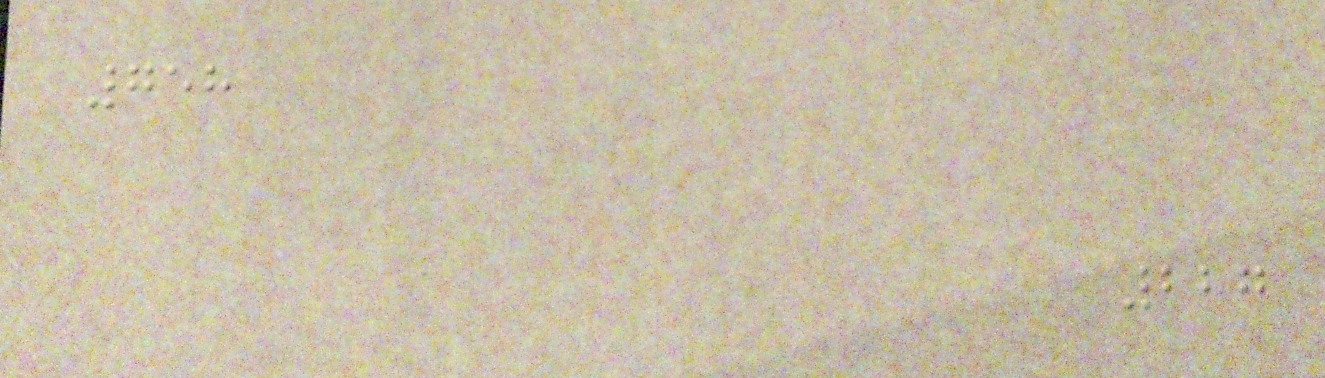758
227
